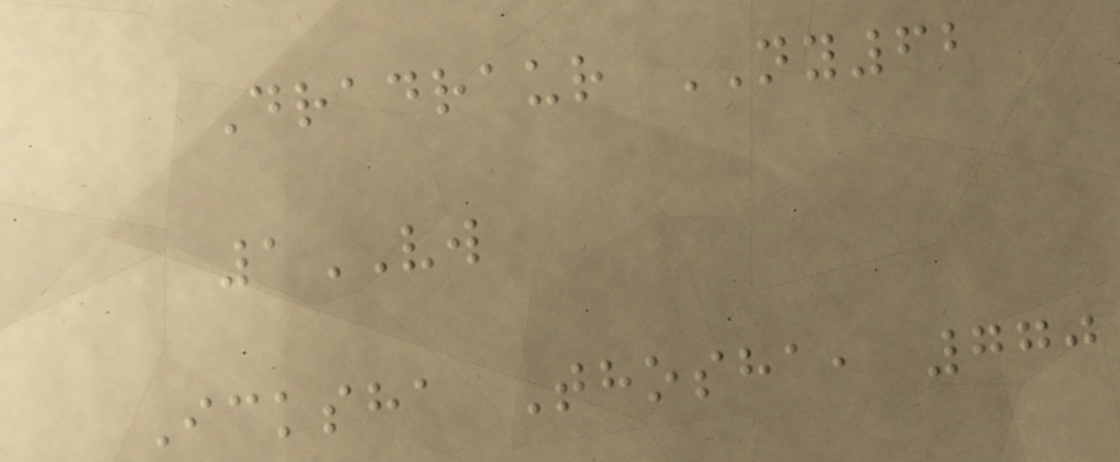Dradraur NY62
1VW
Icksha Thosha, 770
